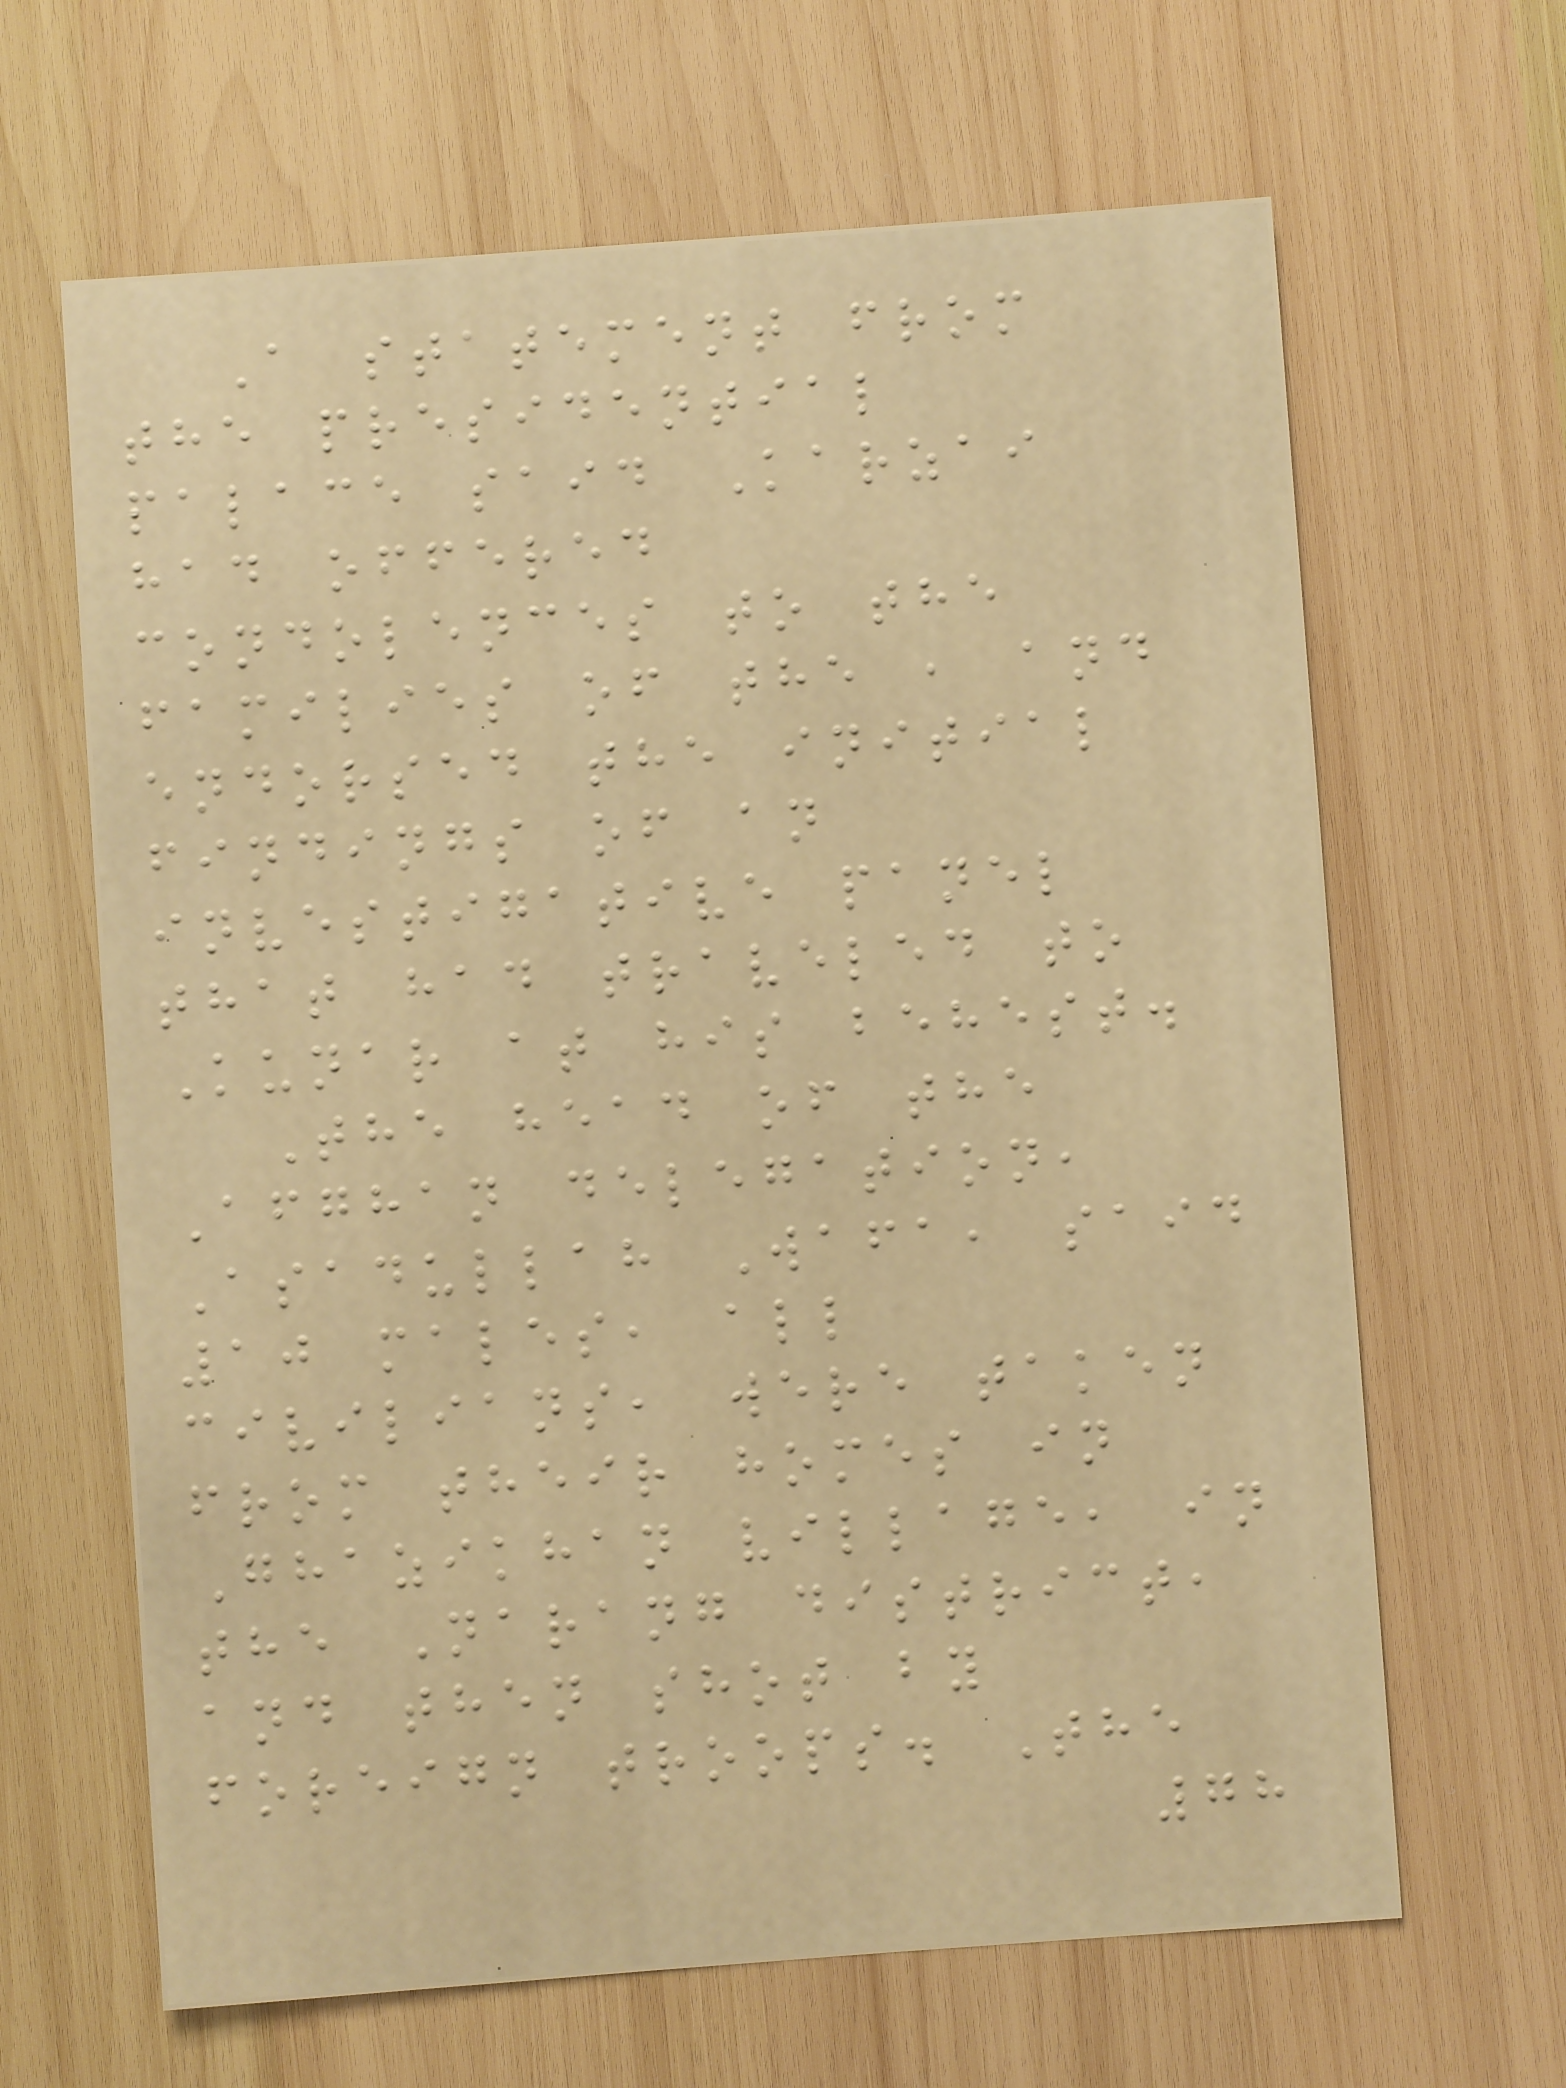A statement from
the presidential
palace said Karzai
had offered
condolences to the
families of the , and
endorsed the initial
findings of an
investigative panel
that had traveled to
Kunar at his behest.
The head of the
Afghan delegation,
Asadullah Wafa, said
10 males, all
civilians, were taken
from their homes in
Ghazikhan village, in
the Narang district,
and then shot by
foreign troops. The
78
